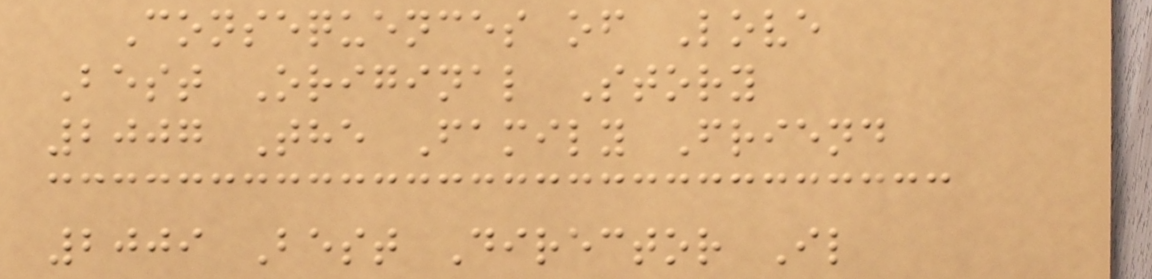Consequences of Love
Best Original Story
2007 The Family Friend
2009 Best Director Il
